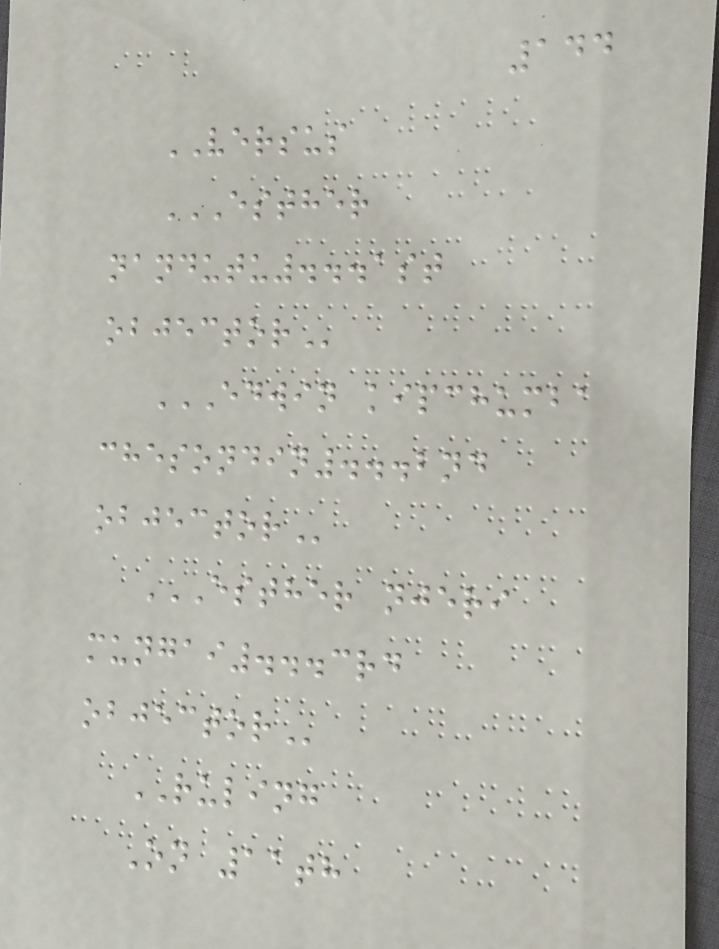144
VERSUS
ESTHER
NANDUTU...1ST
OBJECTOR
EDWIN KIPCHUMBA
CHESONDIN...2ND
OBJECTOR
ESTHER NJERI
MUNGAI...3RD
OBJECTOR
RULING
On 11th
